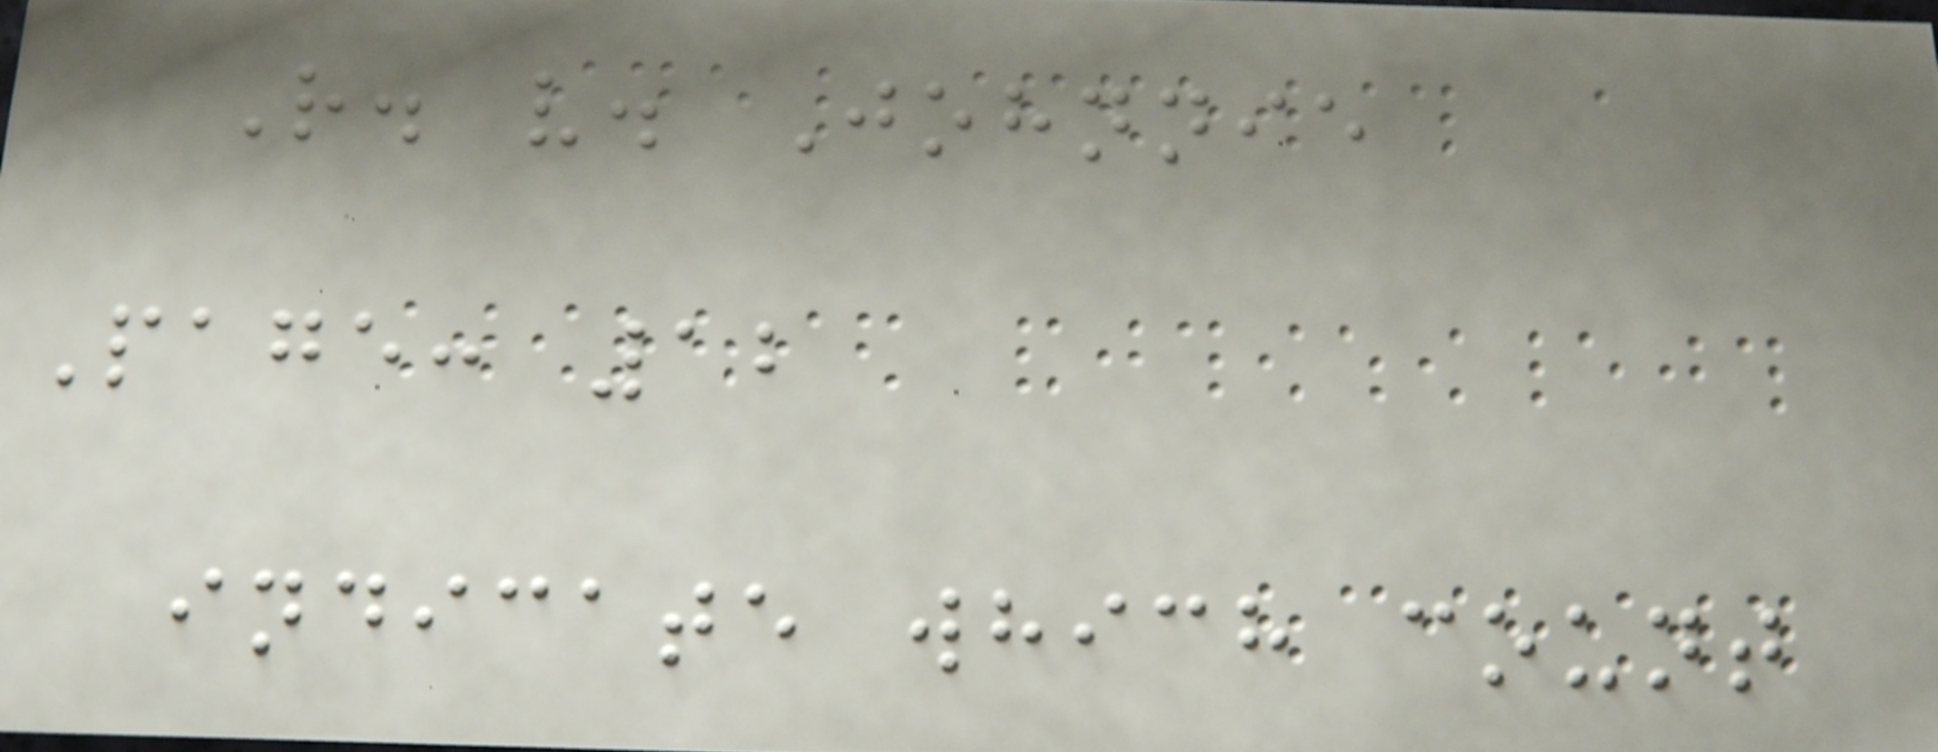R. v. Johnnie
Page: 12
indicate which count
